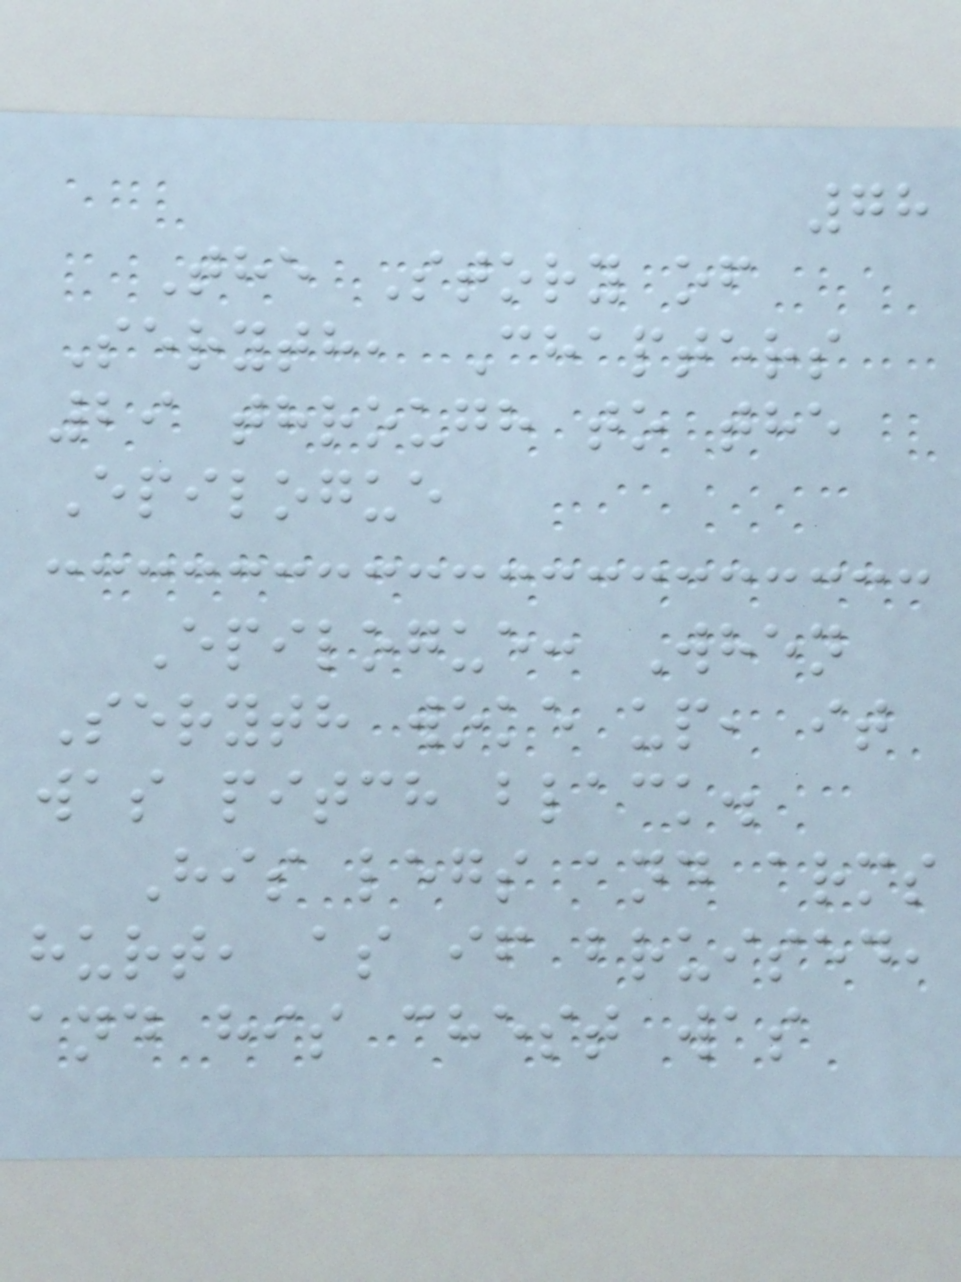78
The Story of
Seryth, Chapters
29 through to the
Epilogue
Epilogue: When
Seryth woke up, it
was pitch black.
His legs and arms
hurt, as if bruised,
and his chest was
